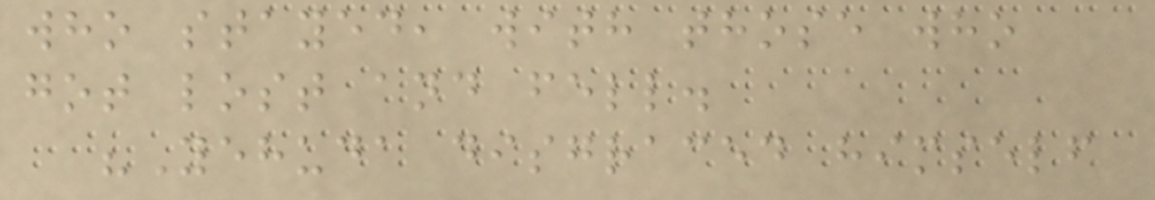who stayed, with those who
got lost and fell.
"Yehuda disgraced himself
